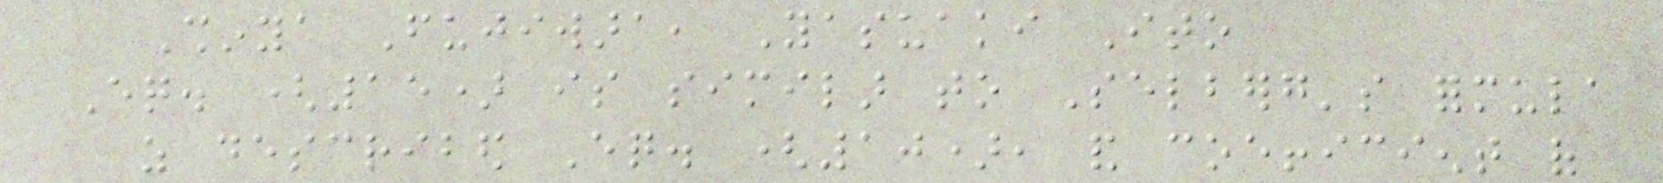Shinya Fujiwara, Yasuaki Ito
Eq. (15) is similar to Selberg's formula
as described Eq. (10), and coefficient of
